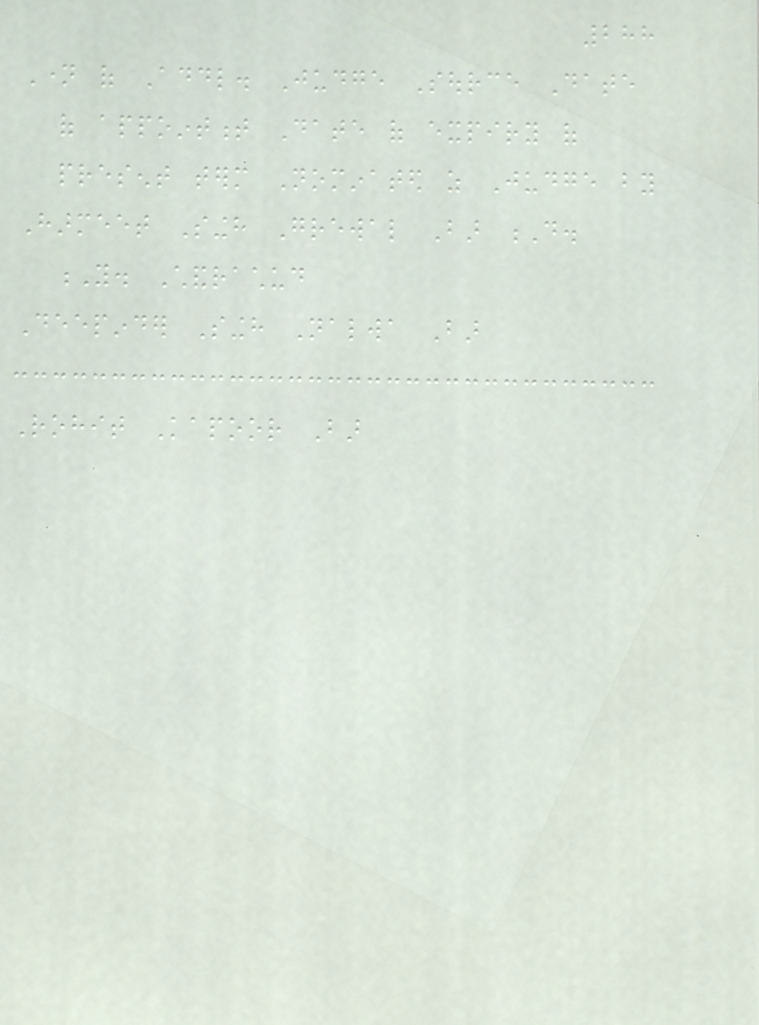288
Name of Addl. Judge Source Date
of appointment Date of expiry of
present term Nominated as Judge by
Harmeet Singh Grewal Bar D.
Y. Chandrachud
Deepinder Singh Nalwa Bar
Rohit Kapoor Bar
